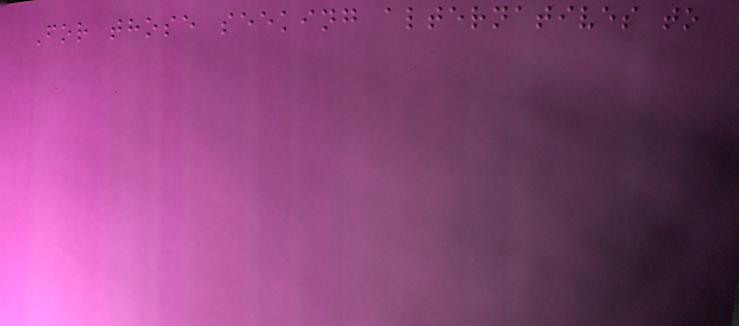For those seeking alternatives to
